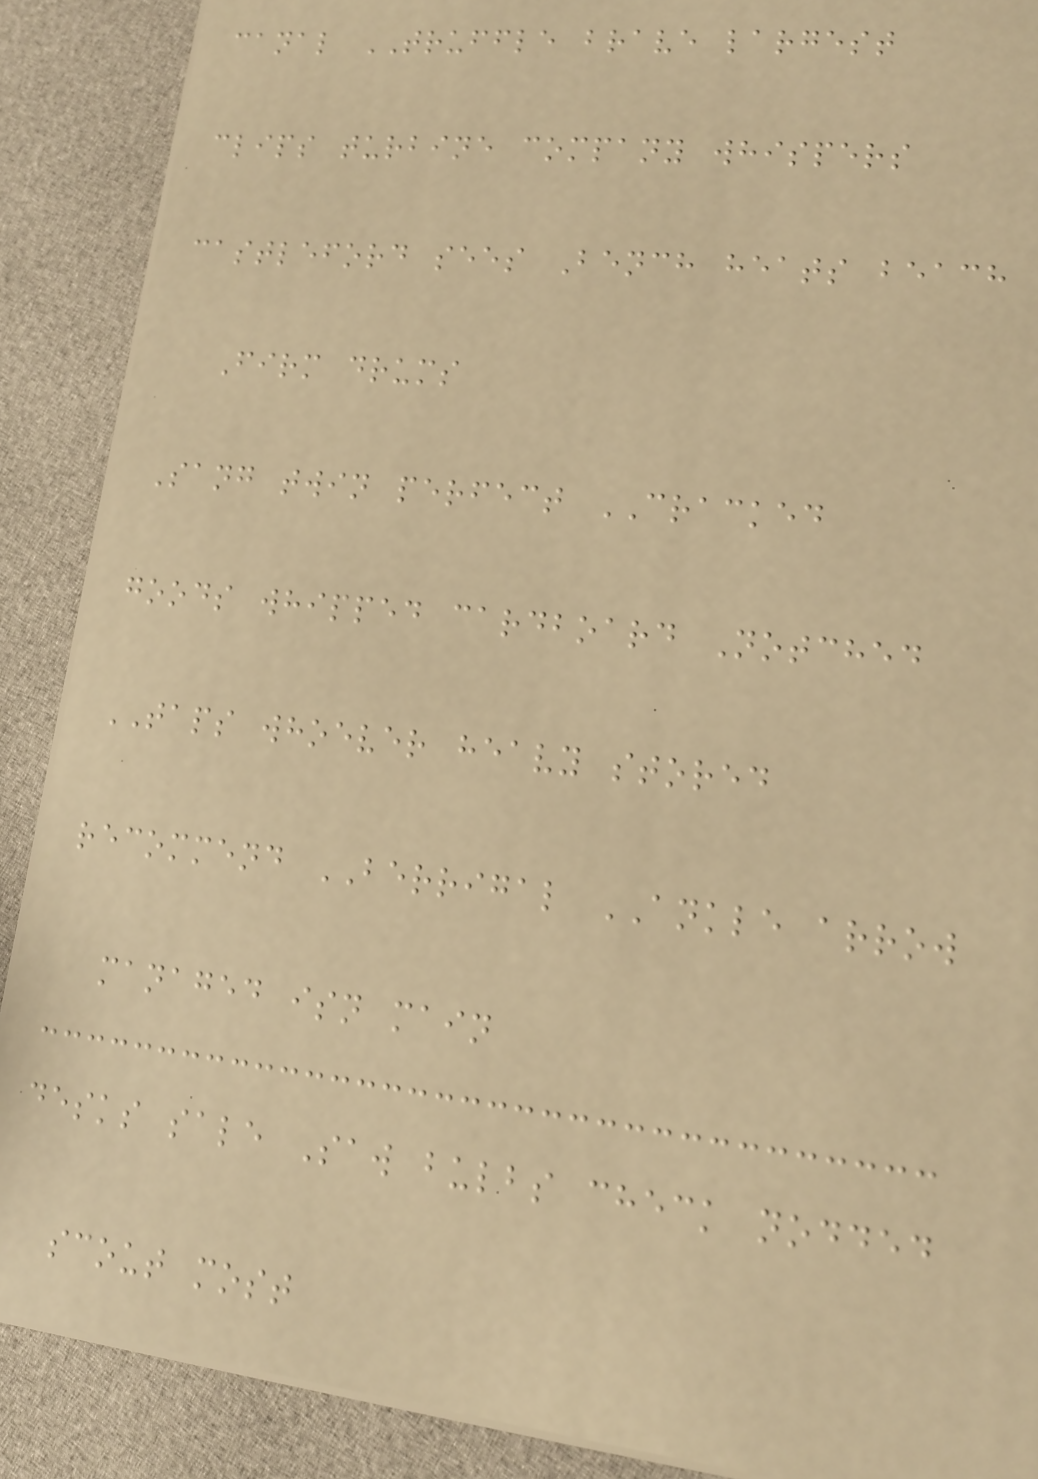canal TRUFFLE brave largest
clips turbine company whispers
castleford sees Bench heats beach
Firm drums
Sang twin perfect CRACKED
goods whipped cardboard Notched
TAPS whoever heavy stored
recommend BERRIGAL ANKLE arrow
managed isn main
desks sale Saw bulbs check nodded
scout most
